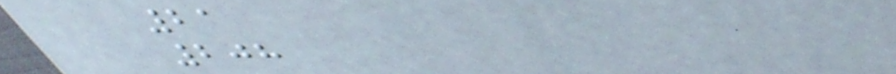21
208
